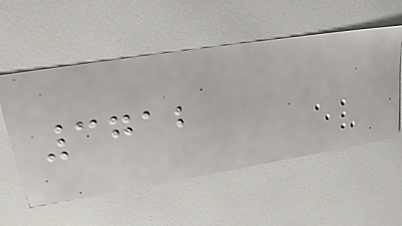3712
